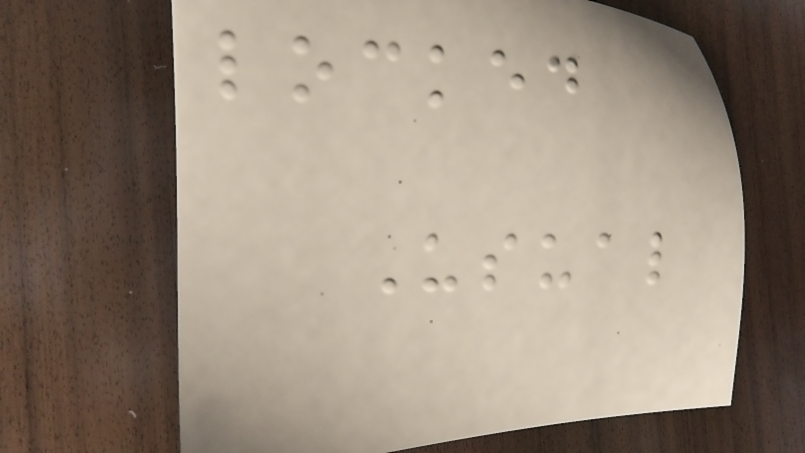locked
Usual
